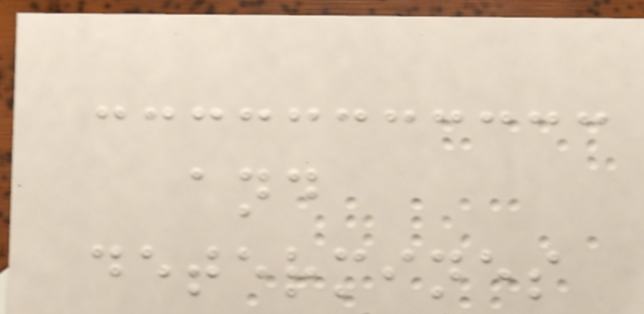and
determines
